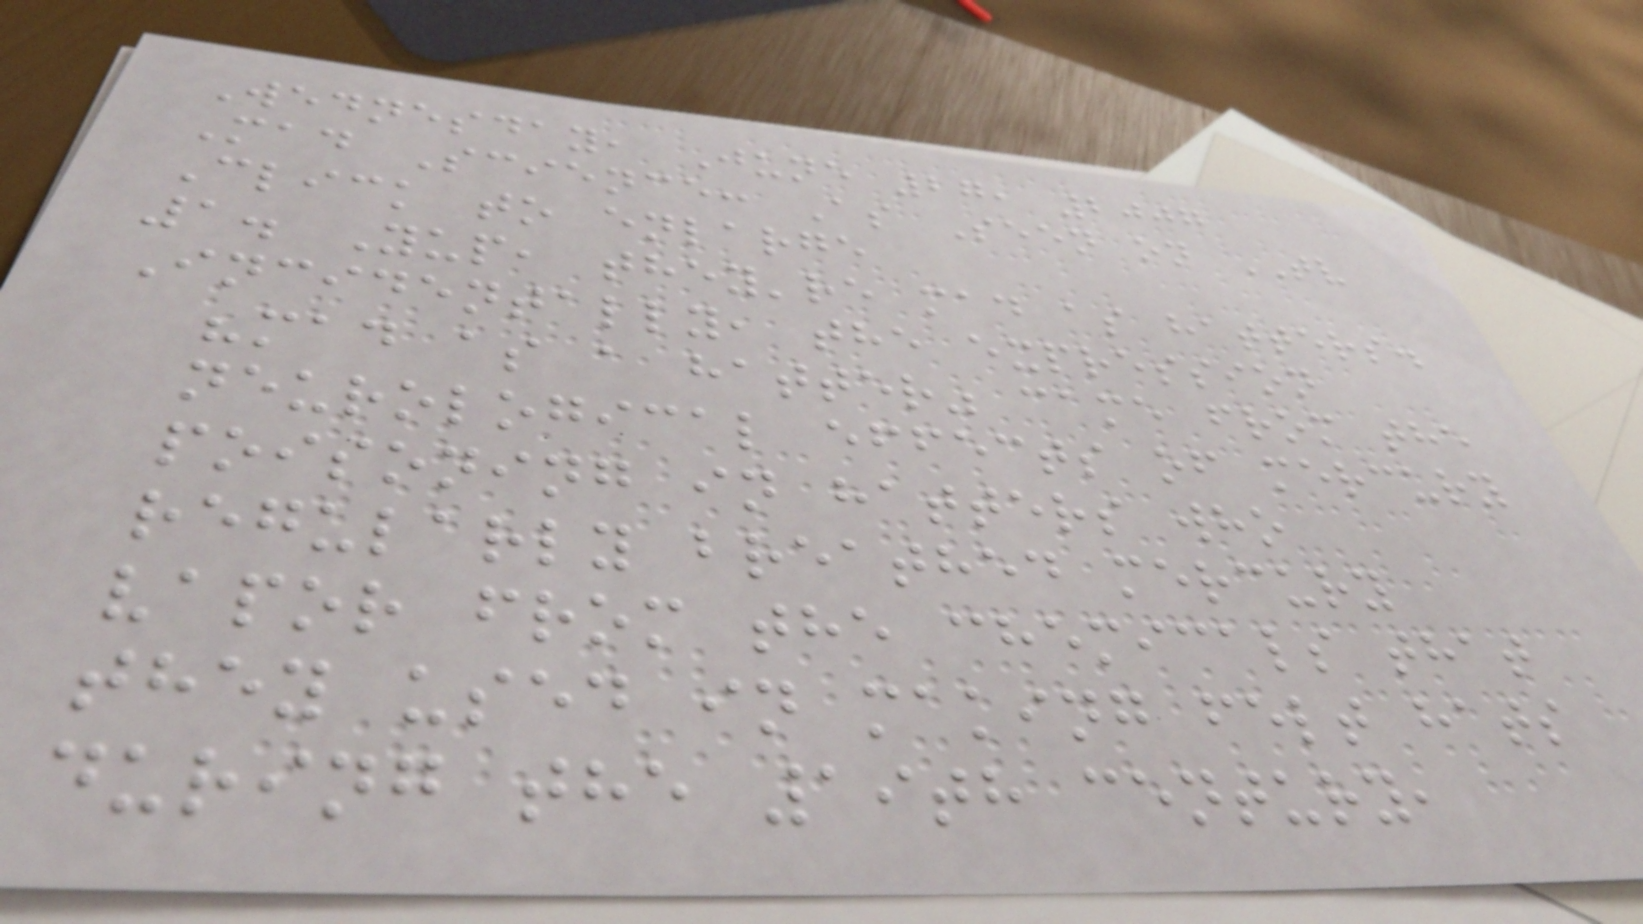Wednesday, June 27, 2007
Mad Science: As Seen on TV
Click to enlarge
1. Yup, they're mad as hatters.
Incidentally, the expression
"mad as a hatter" came from the
neurological effects of mercury
poisoning in hatters who
regularly breathed mercury
vapor from the chemicals that
they used in making felt hats
during the 19th century,
